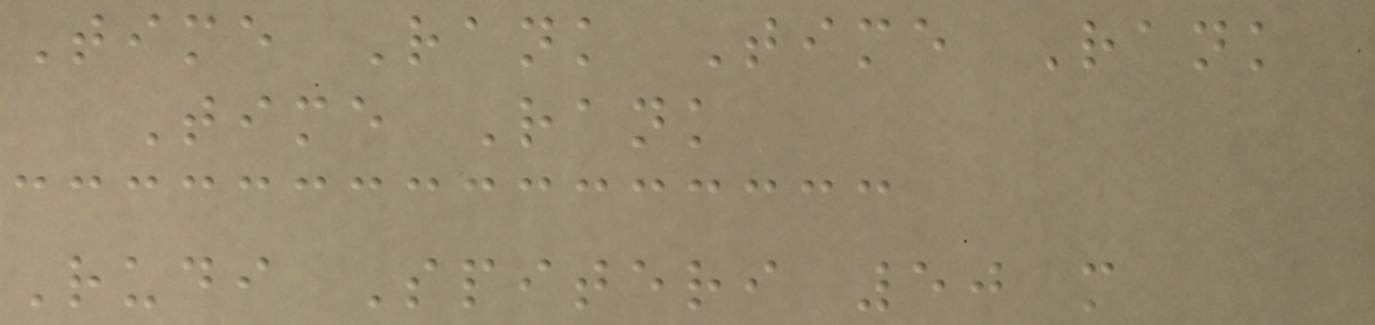Time Rank Time Rank
Time Rank
Rudi Spiteri 50 m
